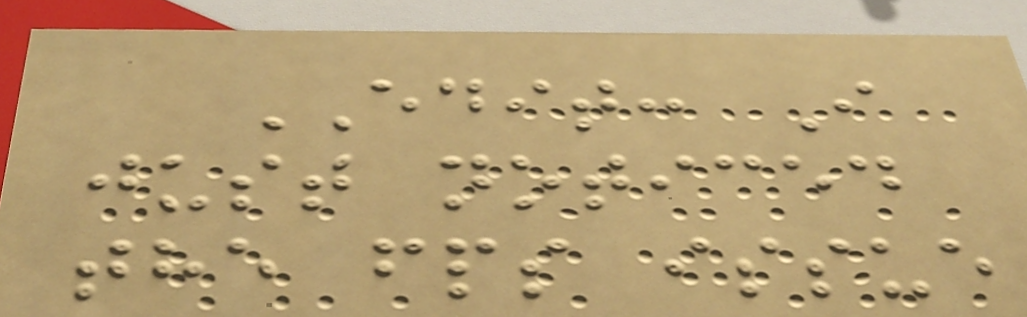EDIT: I
just noticed
the fps issue
